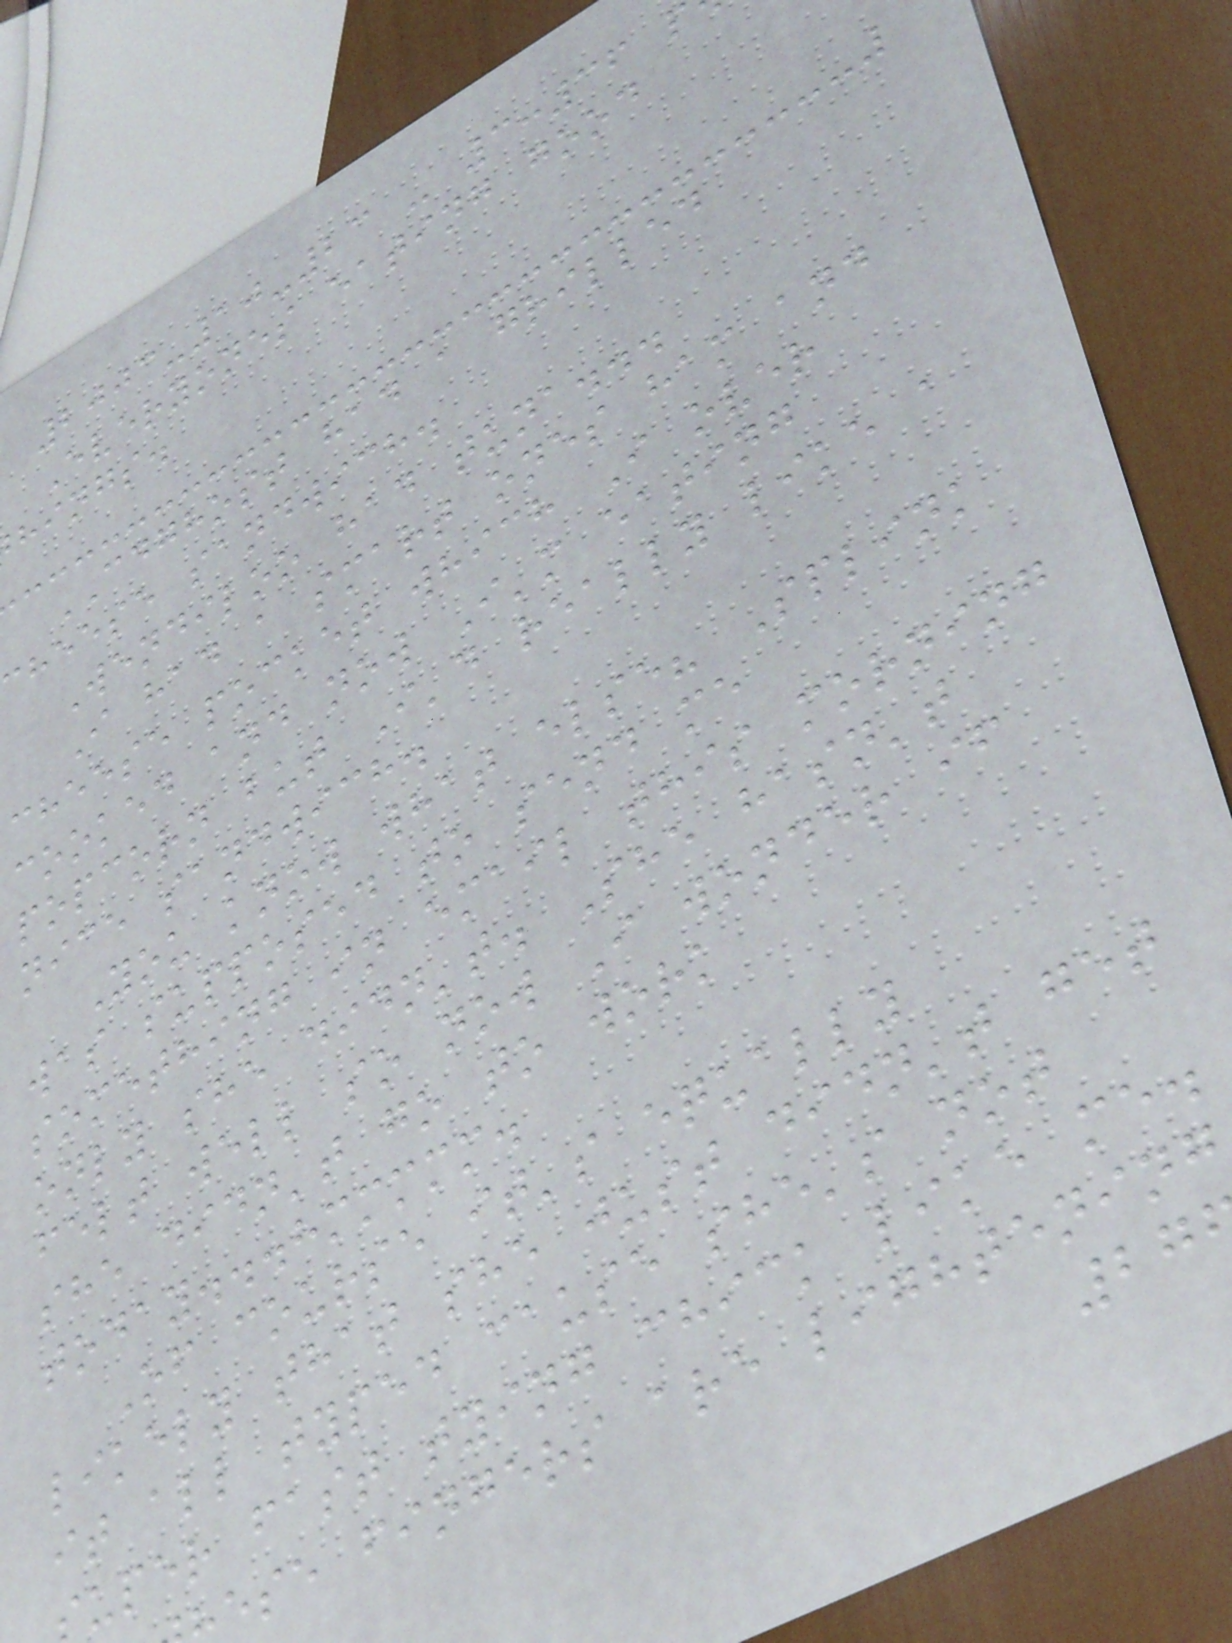2003-10-23 - 3:36
Everyones eating good
hings.
CDGHOST had a grilled
cheese sandwich.
Wendiloo had tuna...
I had a smart ones ham and
cheese pocket which I over
cooked and now I'm eating
popcorn but I'd really like a
nice sandwich.
You know what else? Splink
was supposed to send me
something in email this morning
only she didn't. She hasn't
felt well so now I wonder if
she didn't go to work
today...hmmmmm.
Of course it's equally
likely that she just didn't get
it all typed cause she's not
uper fast tying chick like me.
ese fingers are lightening
